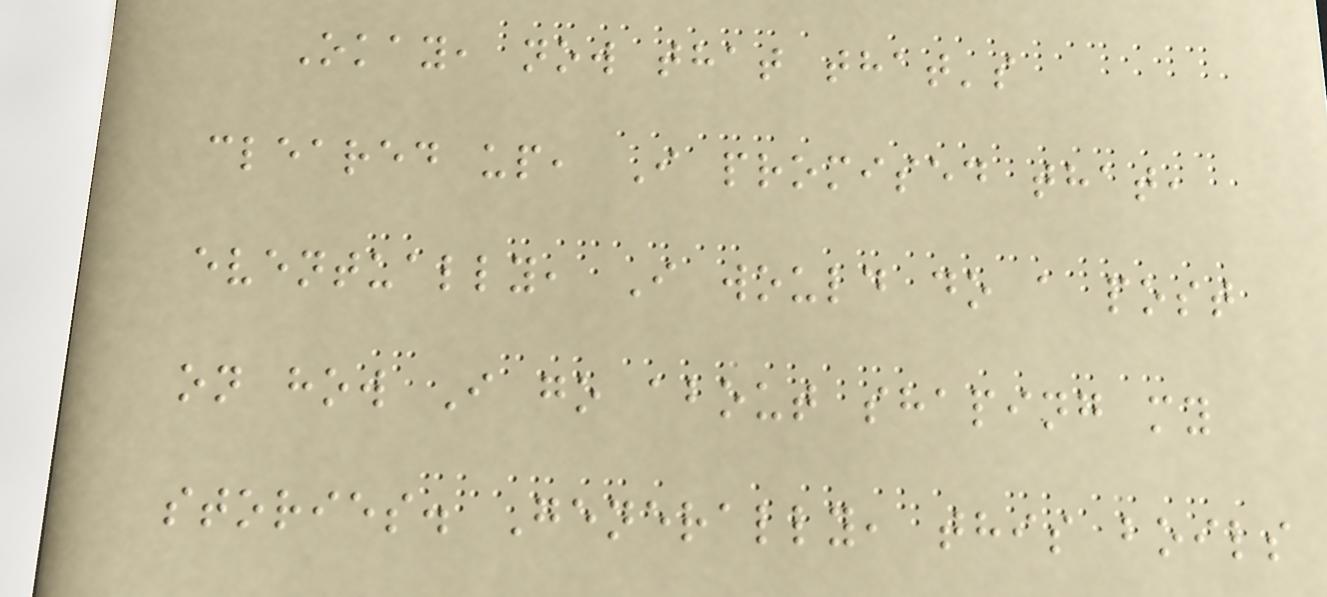Okay, now that that's
cleared up, I promised that,
eventually, I would do a post
on how I go about shaping my
stories. Generally, this boils
